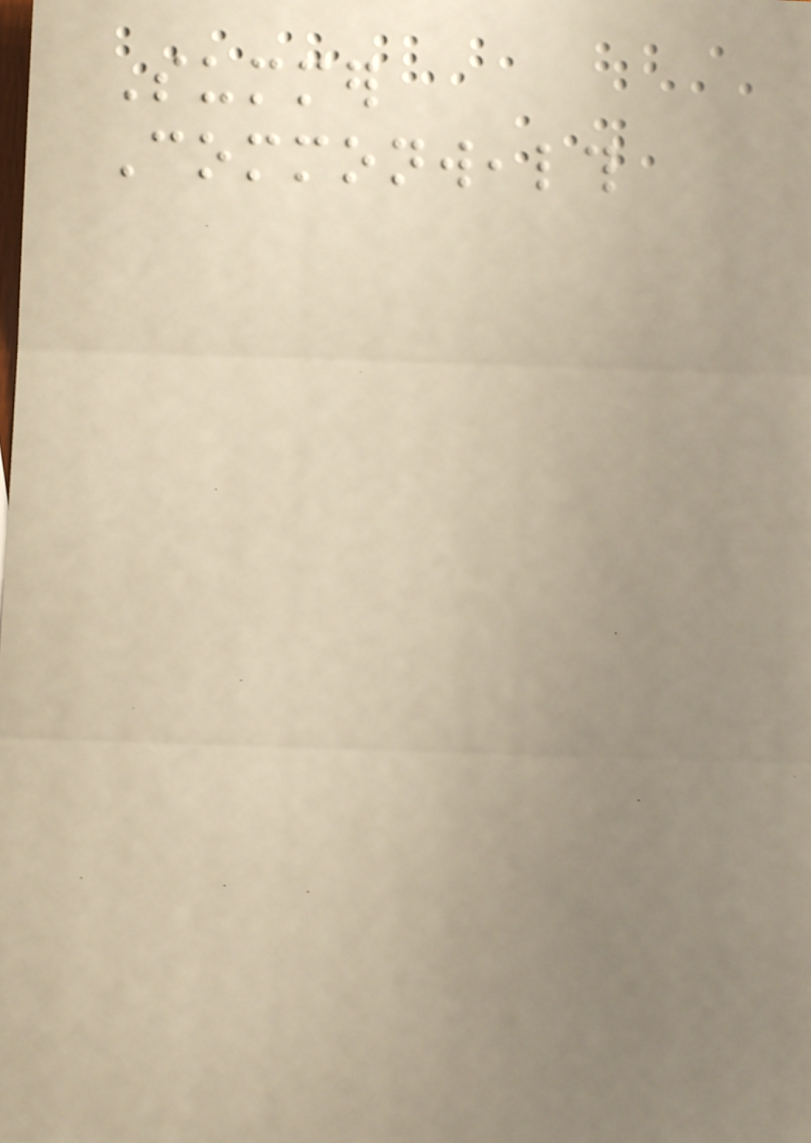Summer
Commonwealth
